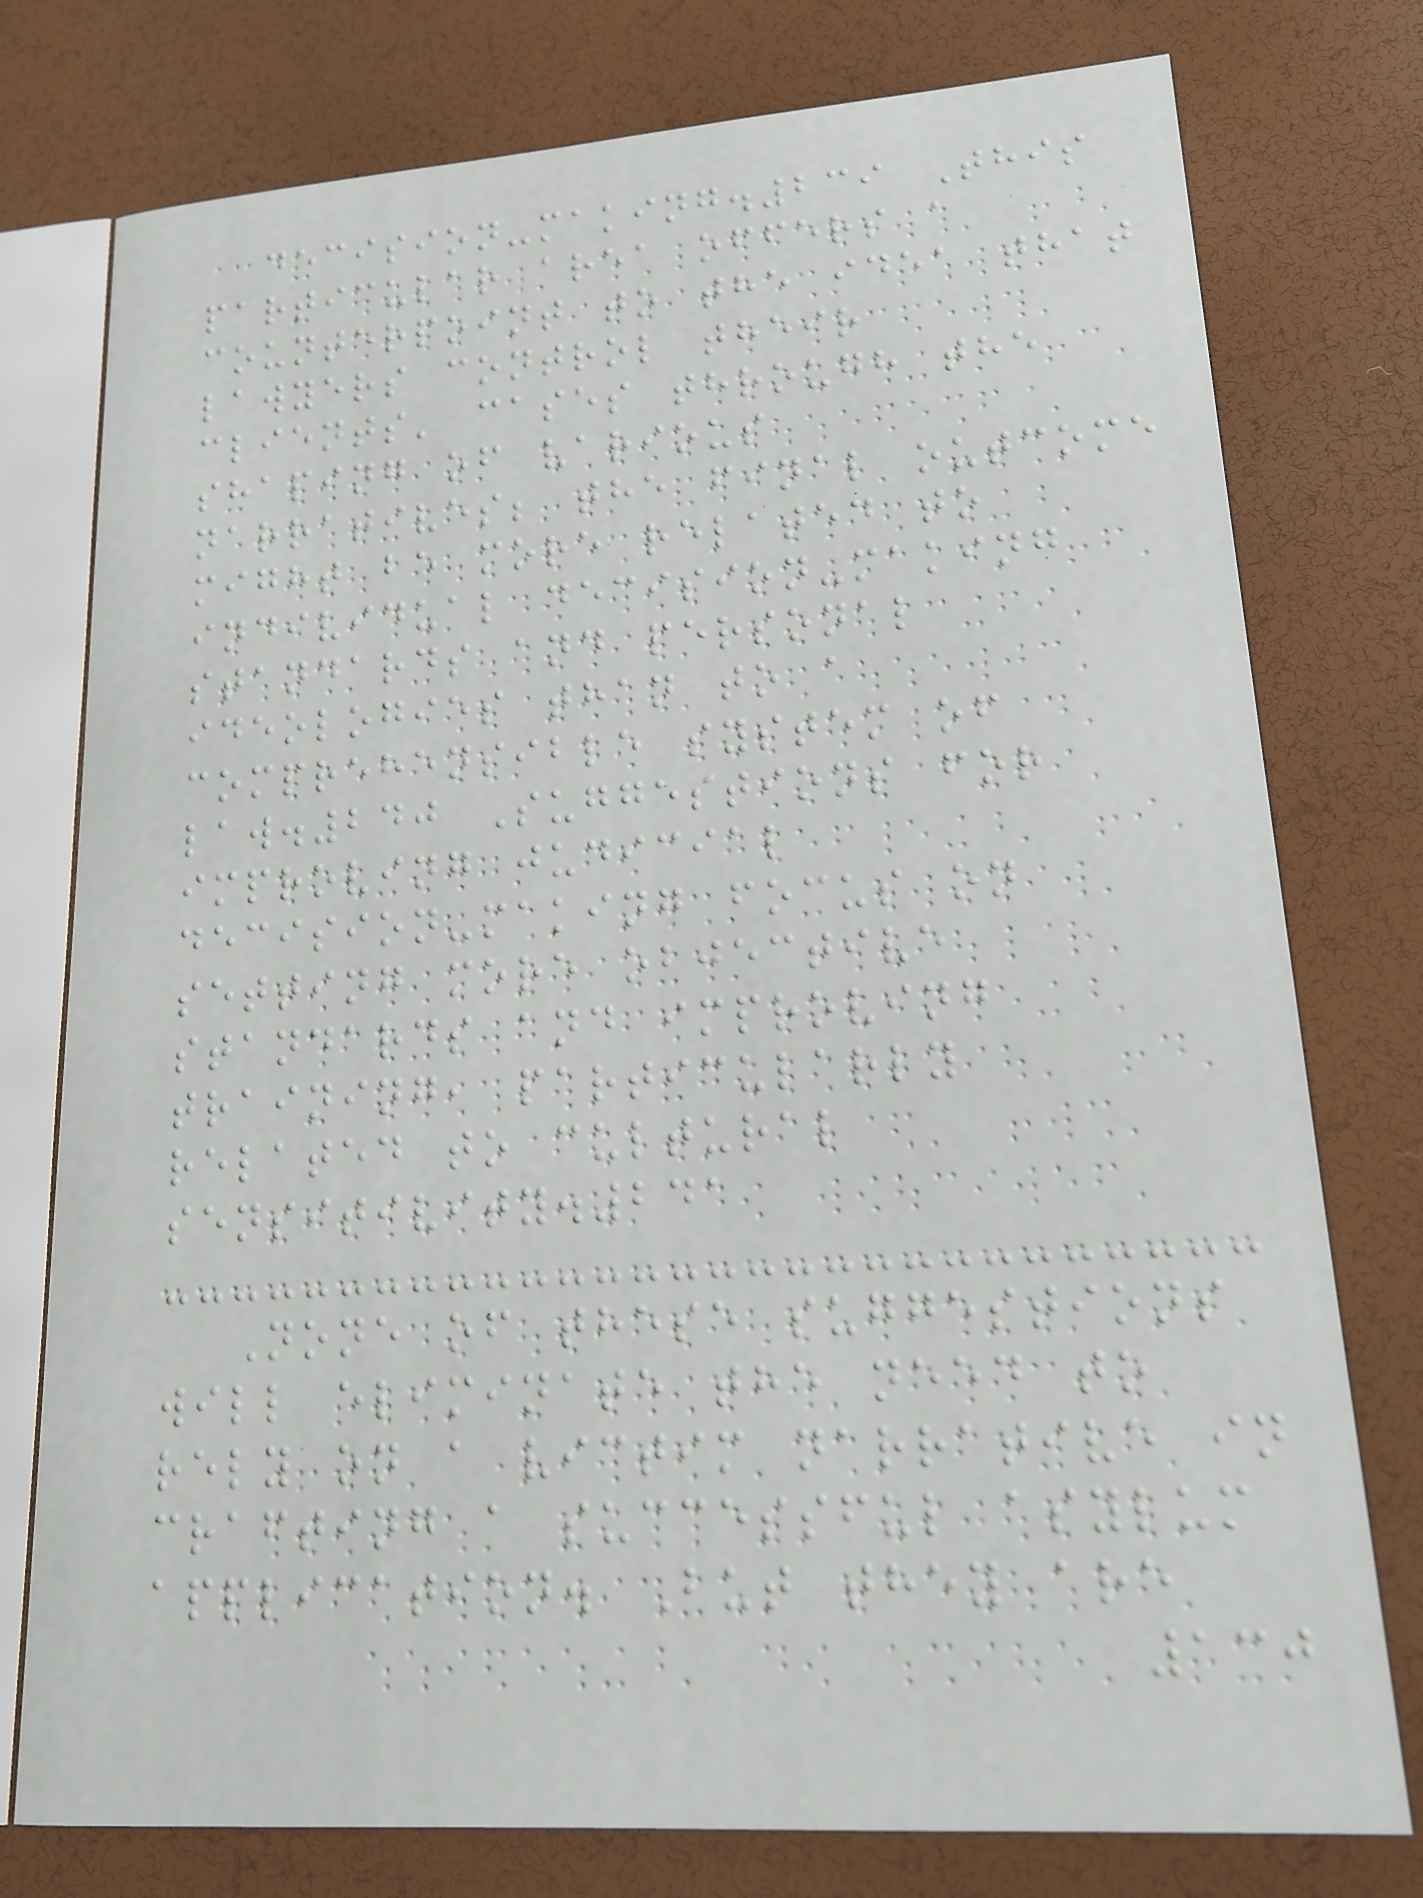decision-making.239 This
particular area offers a
counterpoint to the idea that
lawyers control their
clients' cases through the
shaping of various
narratives; the final outcome
might be more related to
individual decision-making
standards and personal
ideologies than to a
comprehensible system of
law.240 Suggestions for
improving judicial
decision-making focus on
setting more objective
standards and improving
training, particularly
related to cultural
sensitivity.241
None of these suggestions
will eliminate the need to
rely on a victim narrative in
crafting a successful asylum
application. But they are
130
